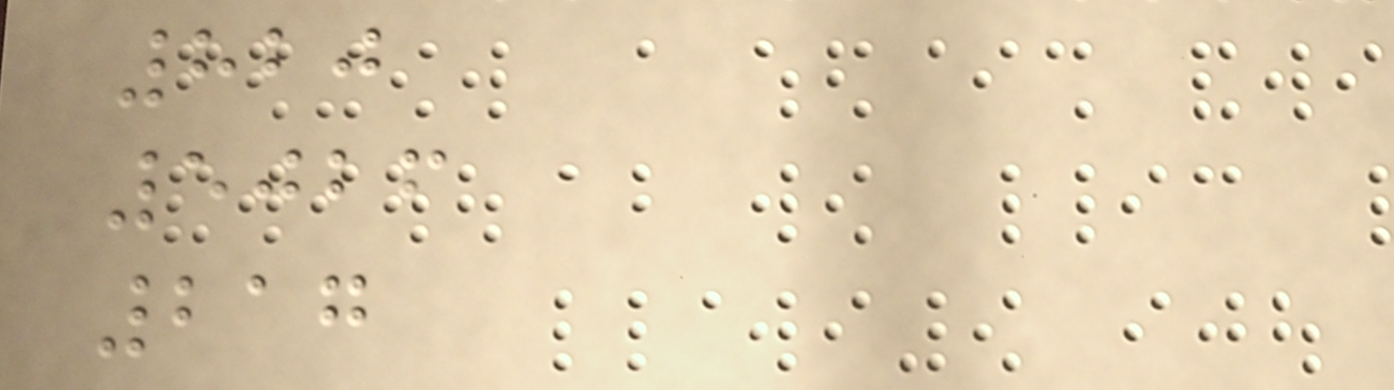820
5026
217
